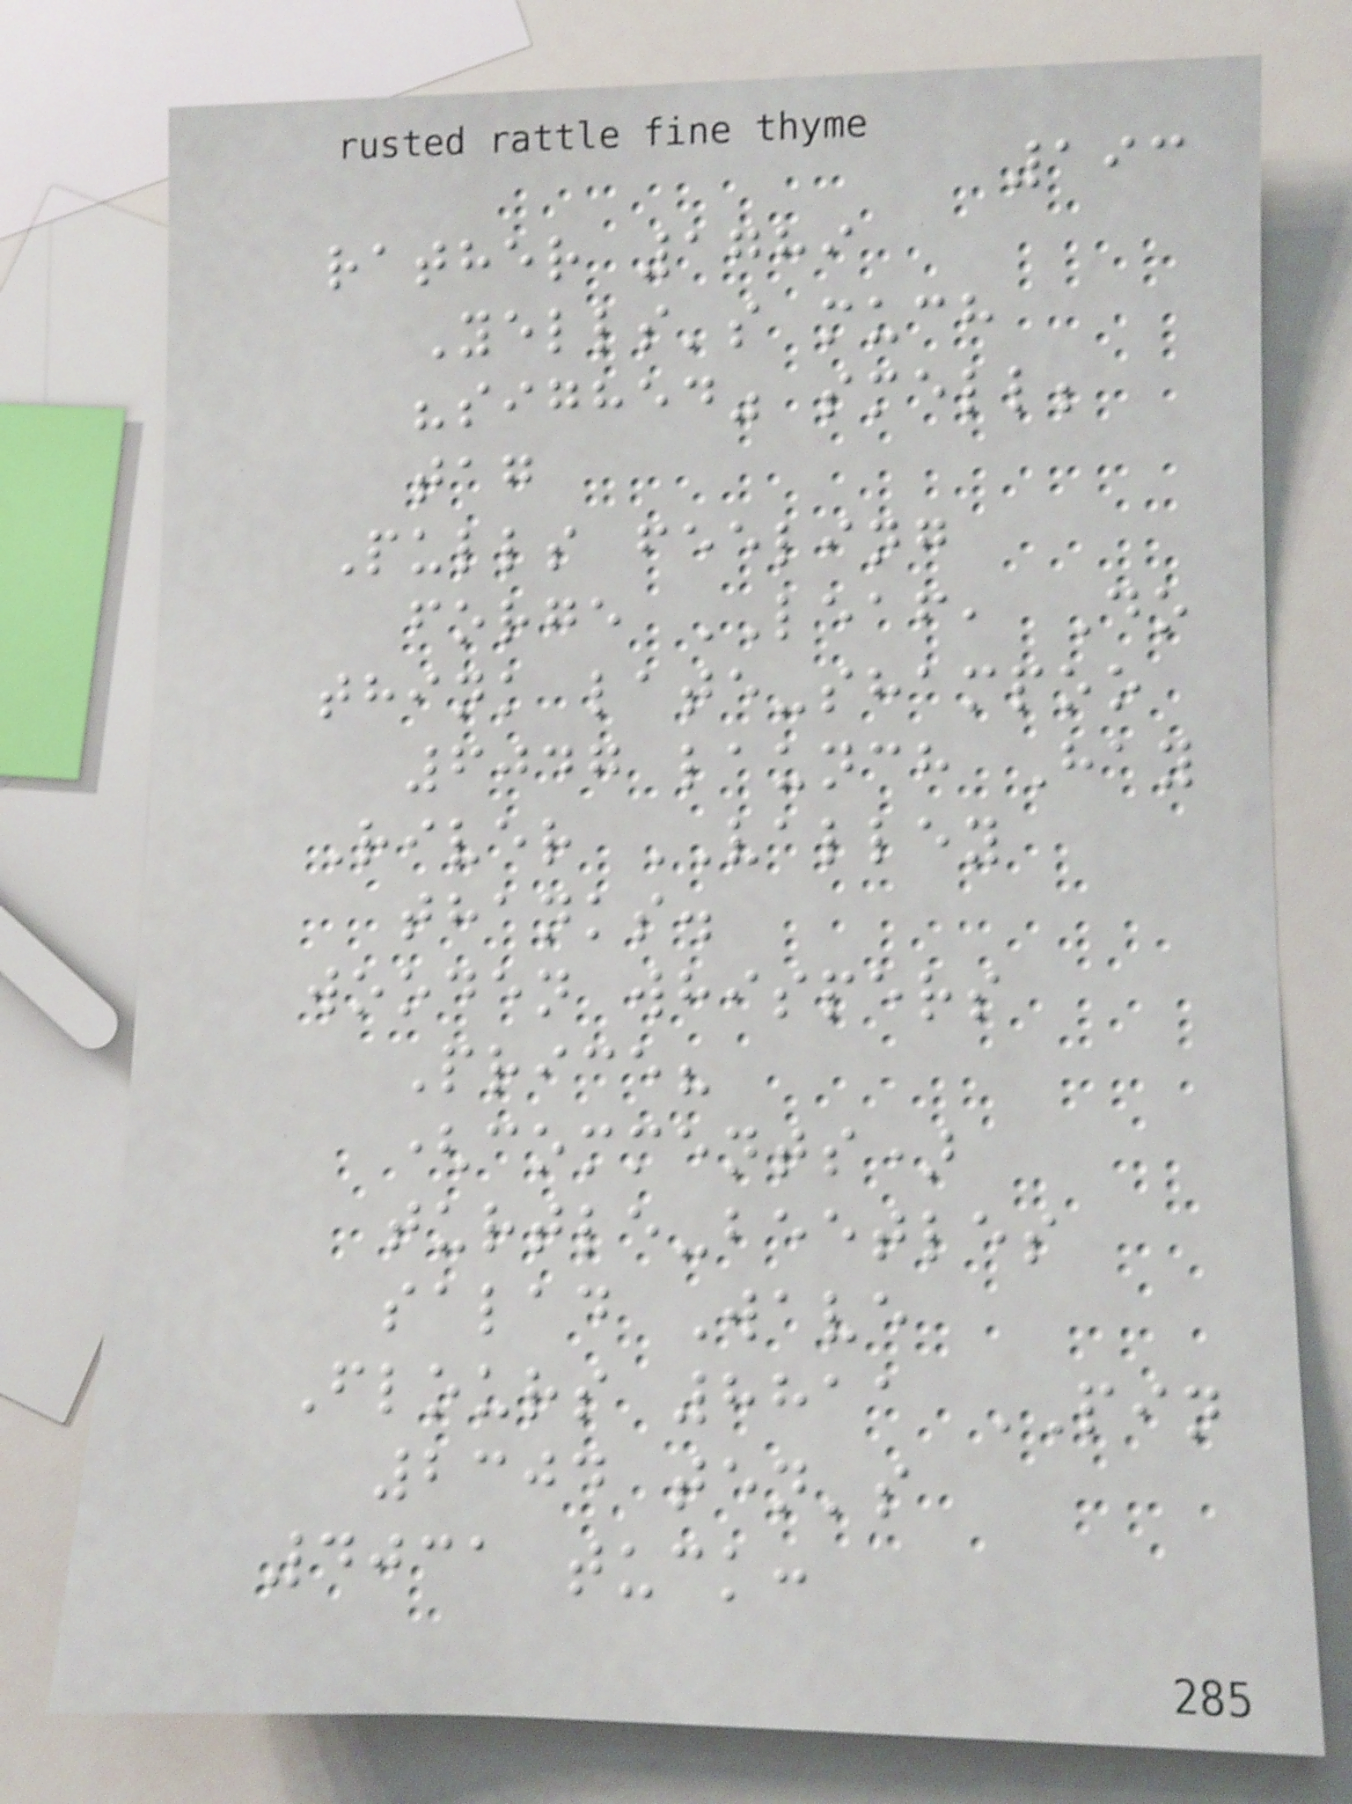193
rather 1789
Yells's much
"sighed" smell;
tag
Pulls feeling
forge LEAF, Do
think late-shampoo
6047 launch Hay
River VALLEY
thanks.
wooden whispers
Price?
(comments)
turtle-beetles
salad Wave
Flours 8811 PIN
2304 ten's
4031 tuck:
